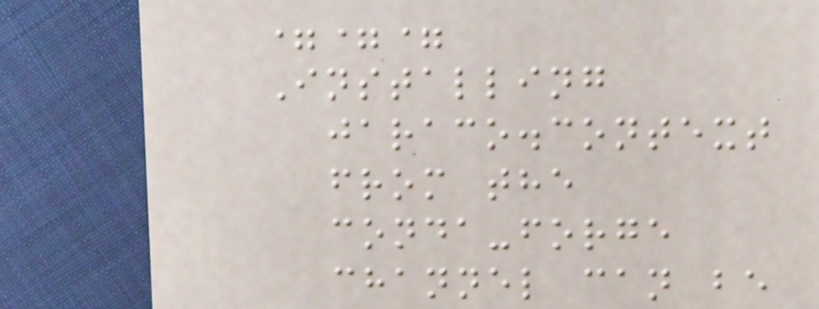===
Installing
jaraco.context
from the
conda-forge
channel can be
